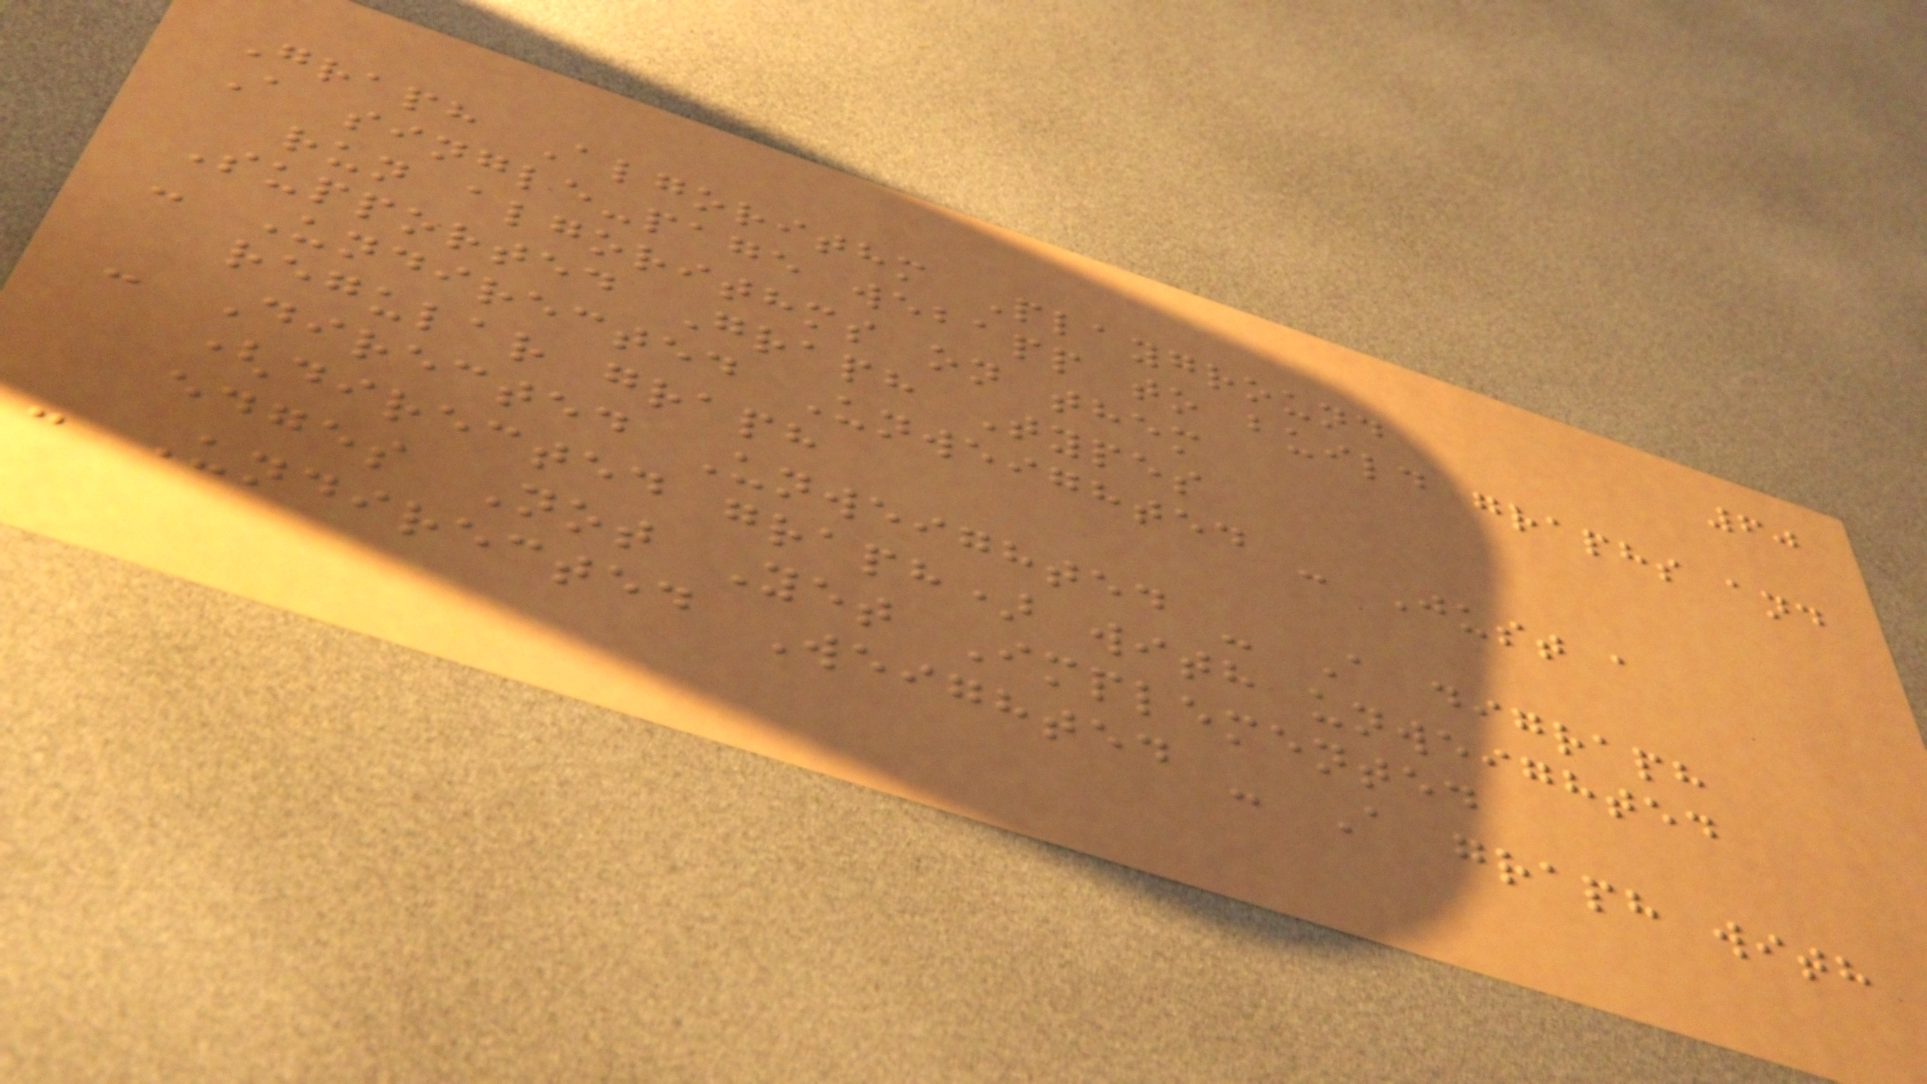60
Graph Algorithm Playground
A single-page webapp to build graphs and
run algorithms on them
Supported Graph Types
- Undirected Unweighted - Just a
regular graph
- Directed Unweighted - A digraph
(directed graph) with unweighted
edges Not Yet Implemented
- Undirected Weighted - A graph with
